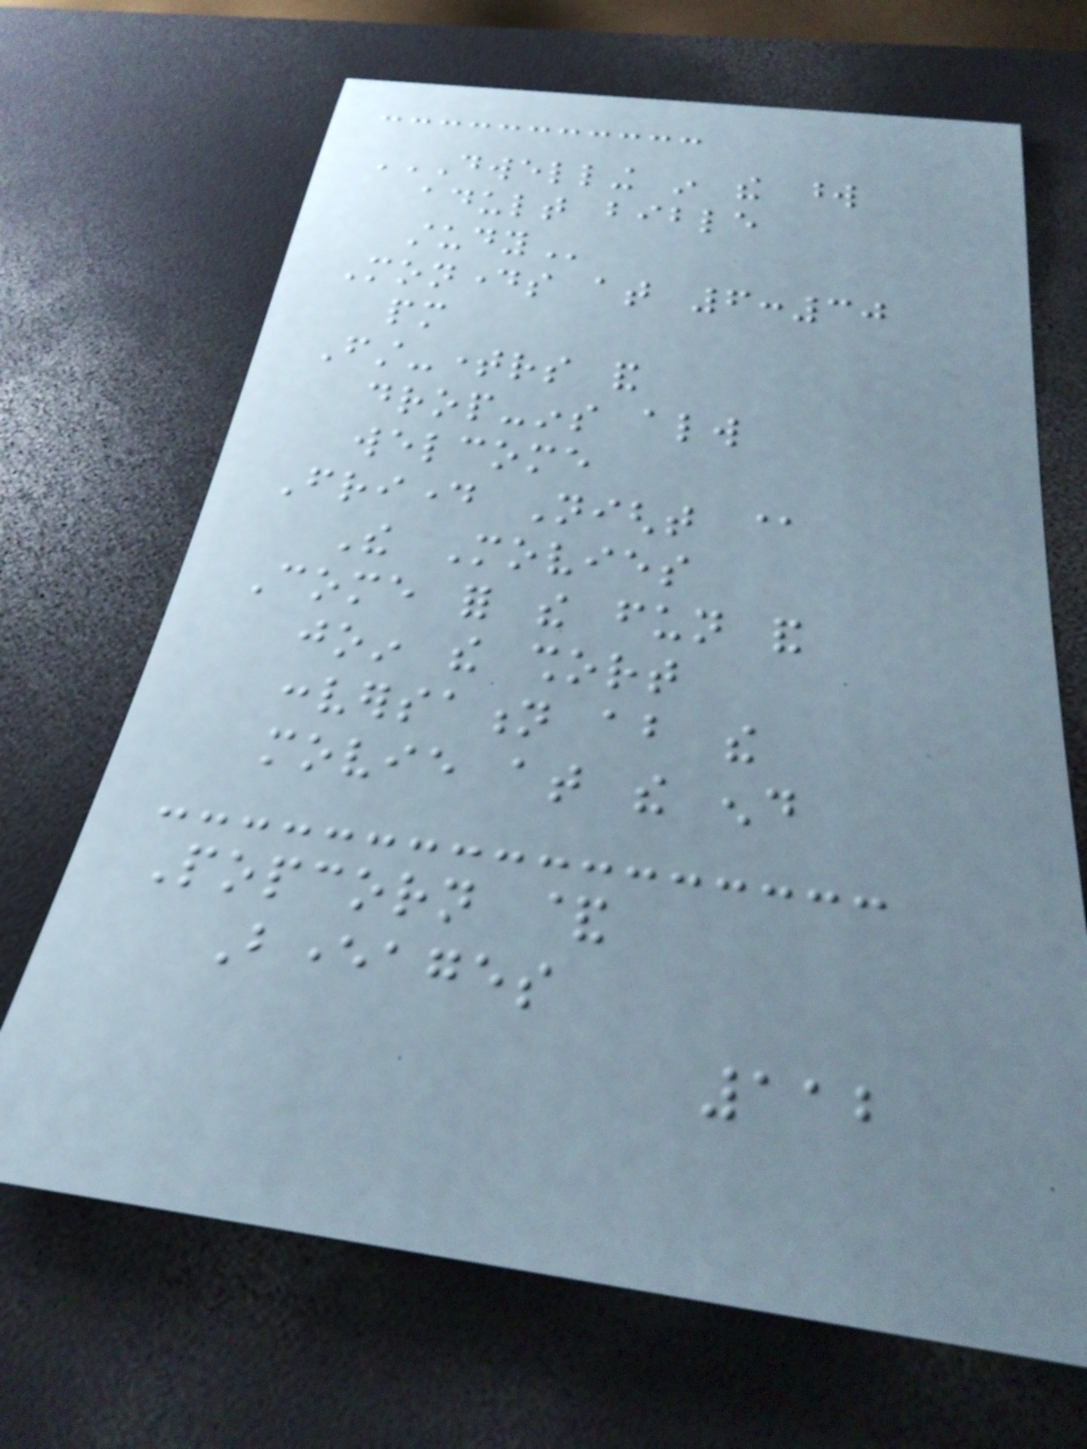DWELLING IN THE WORD
ADULT BIBLE
STUDY
Mondays at 6:30
pm
First-timers and
drop-ins always
welcome
Friday Night @
The Movies
Come for the fun and
join the short
conversation about the
movie at the end
Popcorn &
Beverages
112
